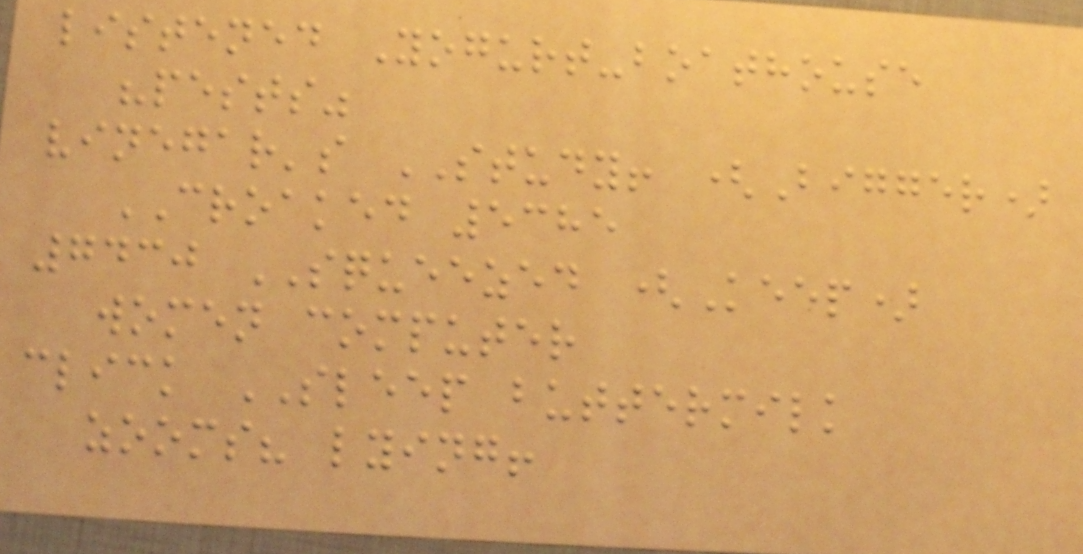listened Yogurt-boathouse
"pests"
vinegar's STUDY! (Bigger)
CROAKED 5385
7430 SQUEEZED (Keep)
women computer
click SLEEP buttermilk
zooms? lying!
